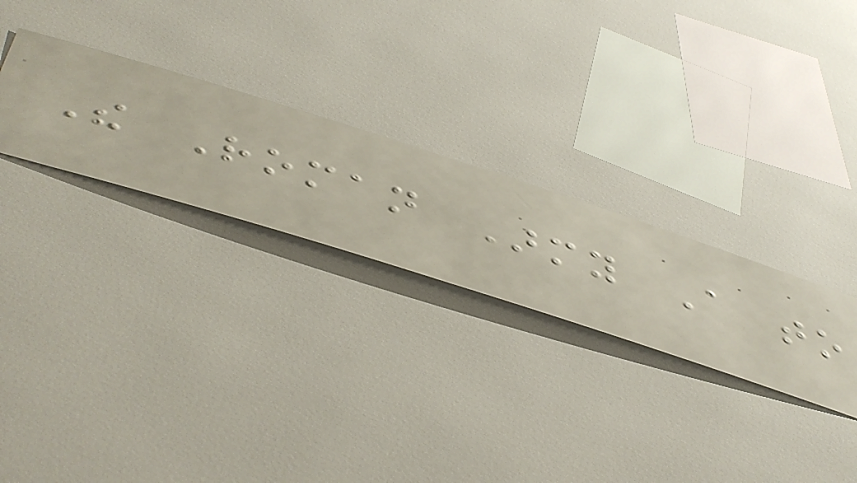The Roman Army A to
